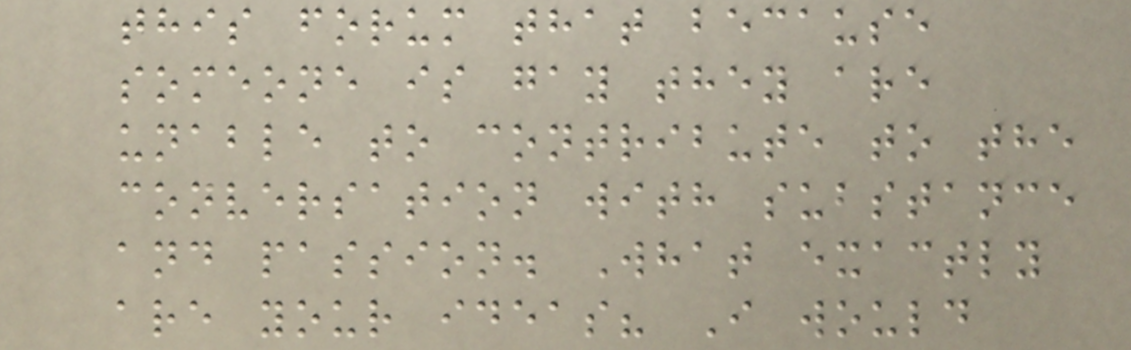this forum that because
someone is gay they are
unable to contribute to the
conversation with substance
and passion. What exactly
are your ideas? I would
